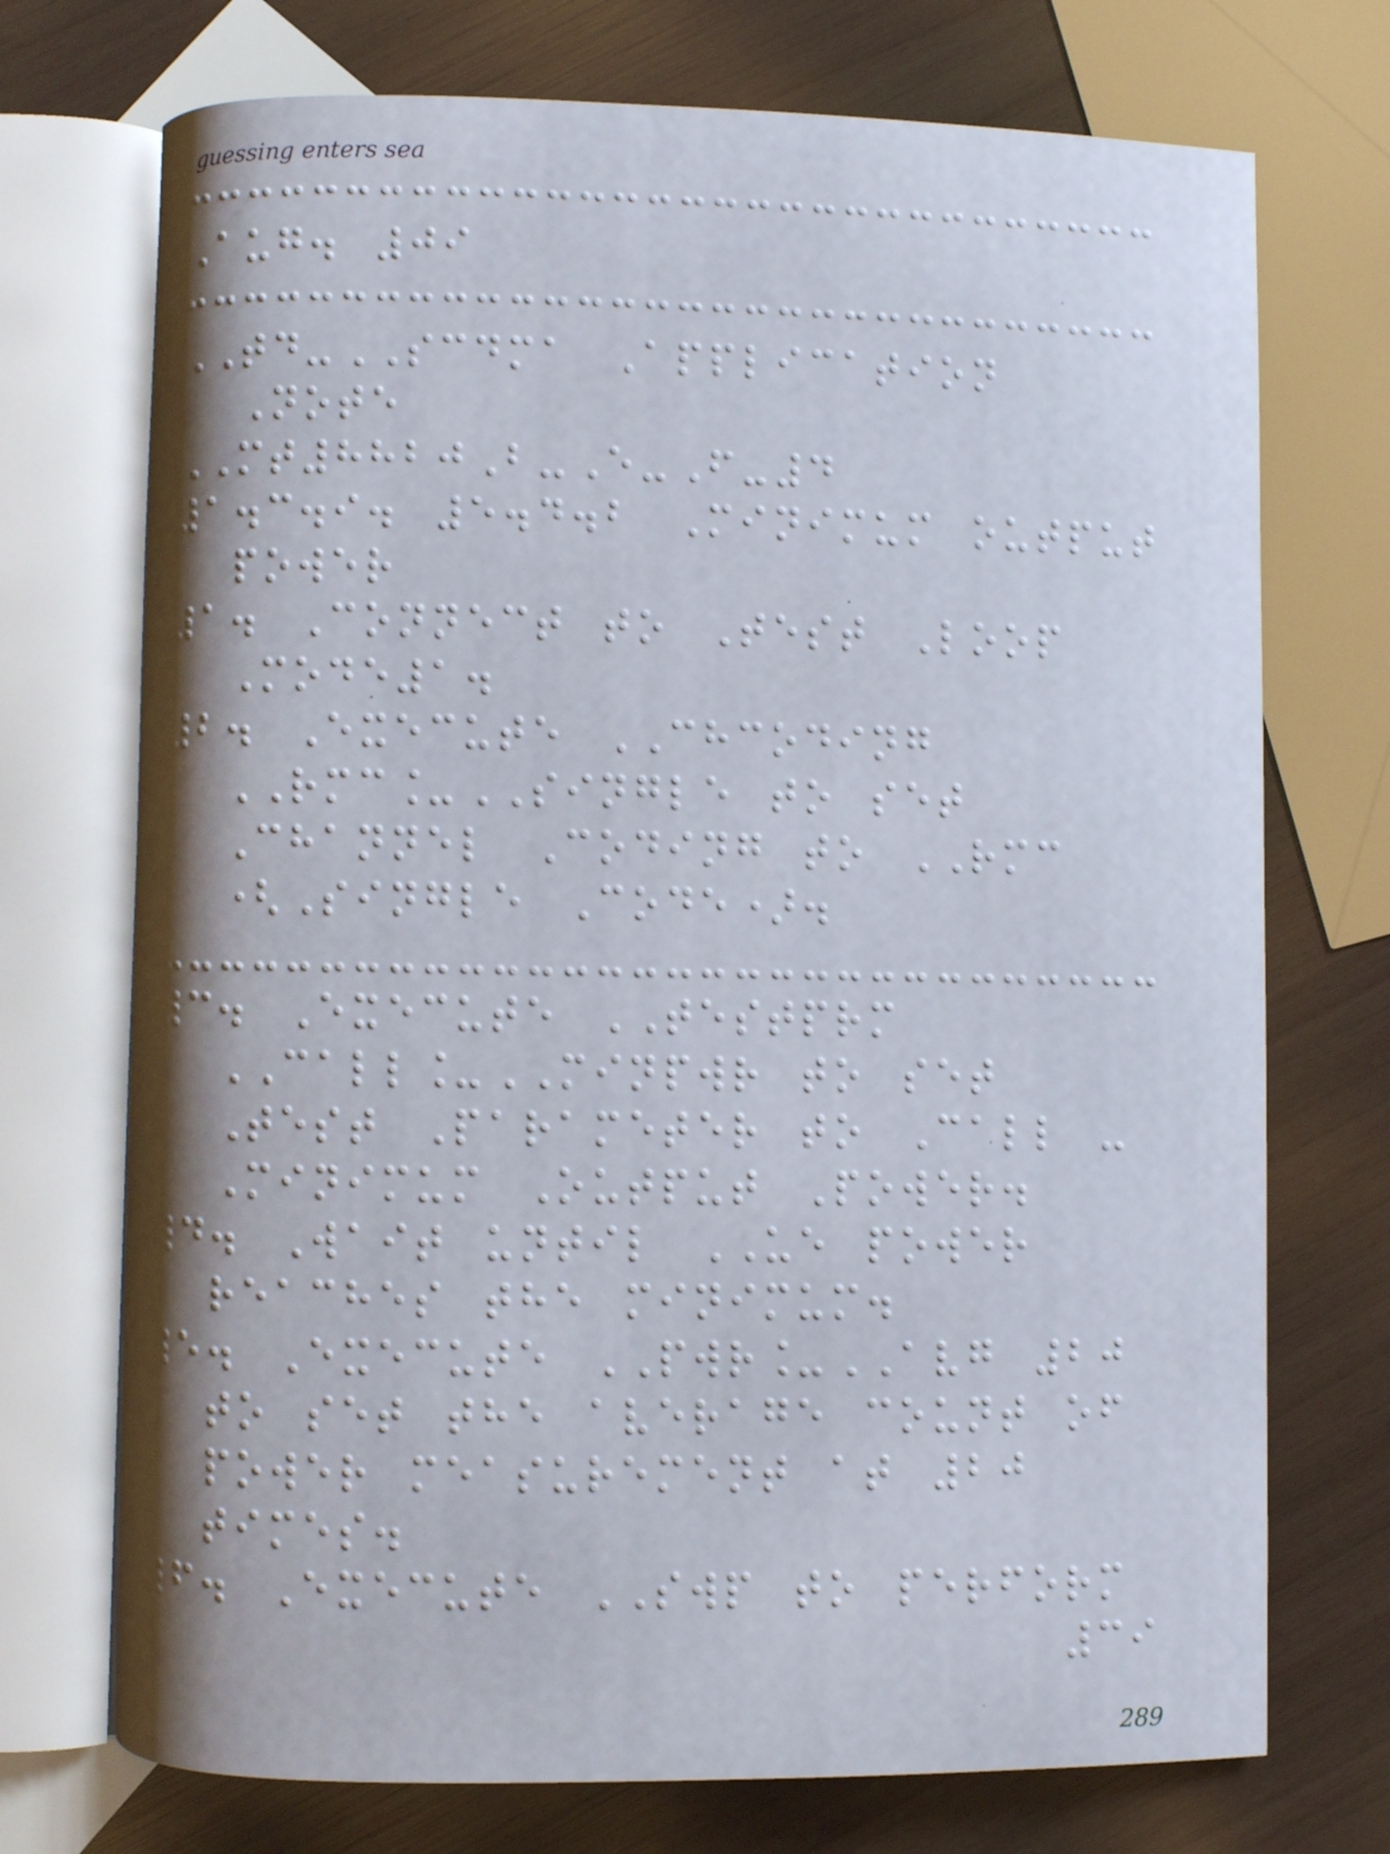Aug. 09
TD-SCDMA Application
Note
MT8820B-E-F-4
1.3.9. 5.4.2 Minimum output
power
1. Connect to Test Loop
Mode1.
2. Execute CHCODING
RMC_SINGLE to set
Channel Coding to RMC
(Single Code).
3. Execute TESTPRM
CALL_MINPWR to set
Test Parameter to Call -
Minimum Output Power.
4. Wait until UE power
reaches the minimum.
5. Execute PWR_AVG 20
to set the average count of
power measurement at 20
times.
6. Execute SWP to perform
39
